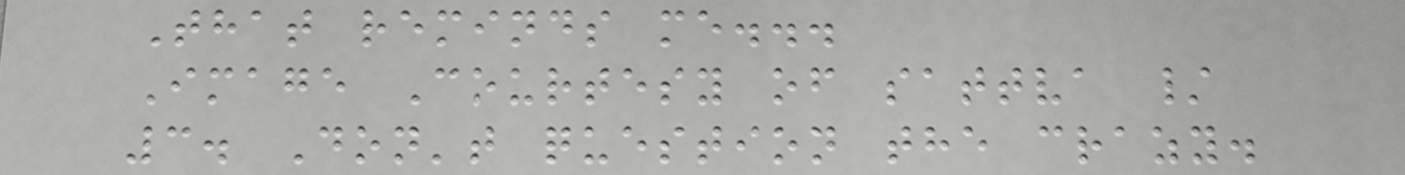That reminds me...
Image Courtesy of sattva /
3. Don't question the crazy.
